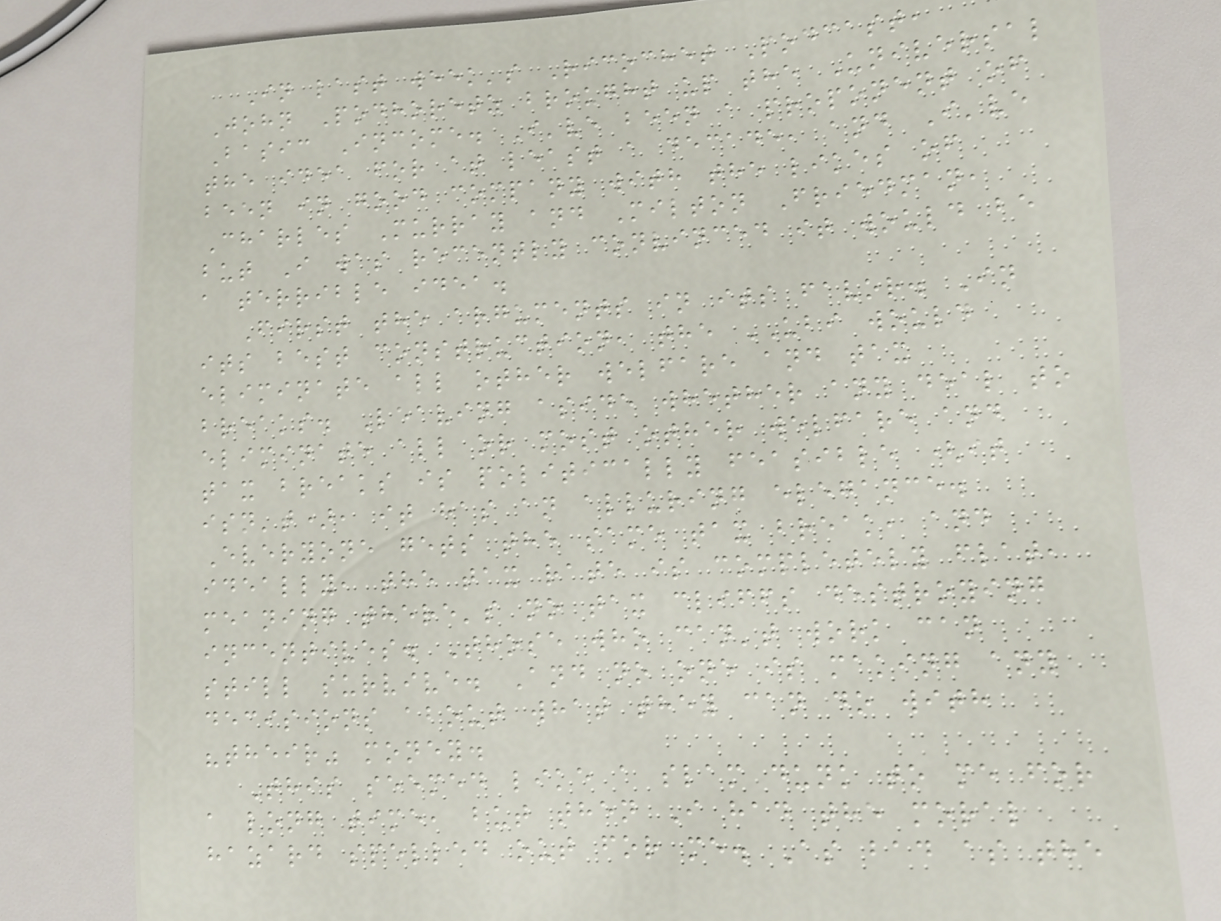In last week's Ricochet Podcast,
John Podhoretz brought up the Universal
Basic Income. I've been a proponent of
the idea for at least a decade, and I've
been in good company with the likes of
Charles Murray and Milton Friedman,
but I was recently convinced it would be
a terrible idea.
First the arguments in its favor. In
its best construction, the UBI would
eliminate all other welfare and tax
breaks. Leaving aside whether any deal to
eliminate all or most other welfare and
tax breaks is politically feasible (it
isn't), it has an alluring elegance.
Everyone gets the same tax break, and
ideally, the tax rate is completely flat,
meaning there's no tax cliffs destroying
incentives. Those who can't work can
still survive. And no one is making any
decisions about what they can do with
"their" money.
This seemed like a slam dunk to me for
a long time, but then I had the moral
hazard spelled out for me. As bad as the
